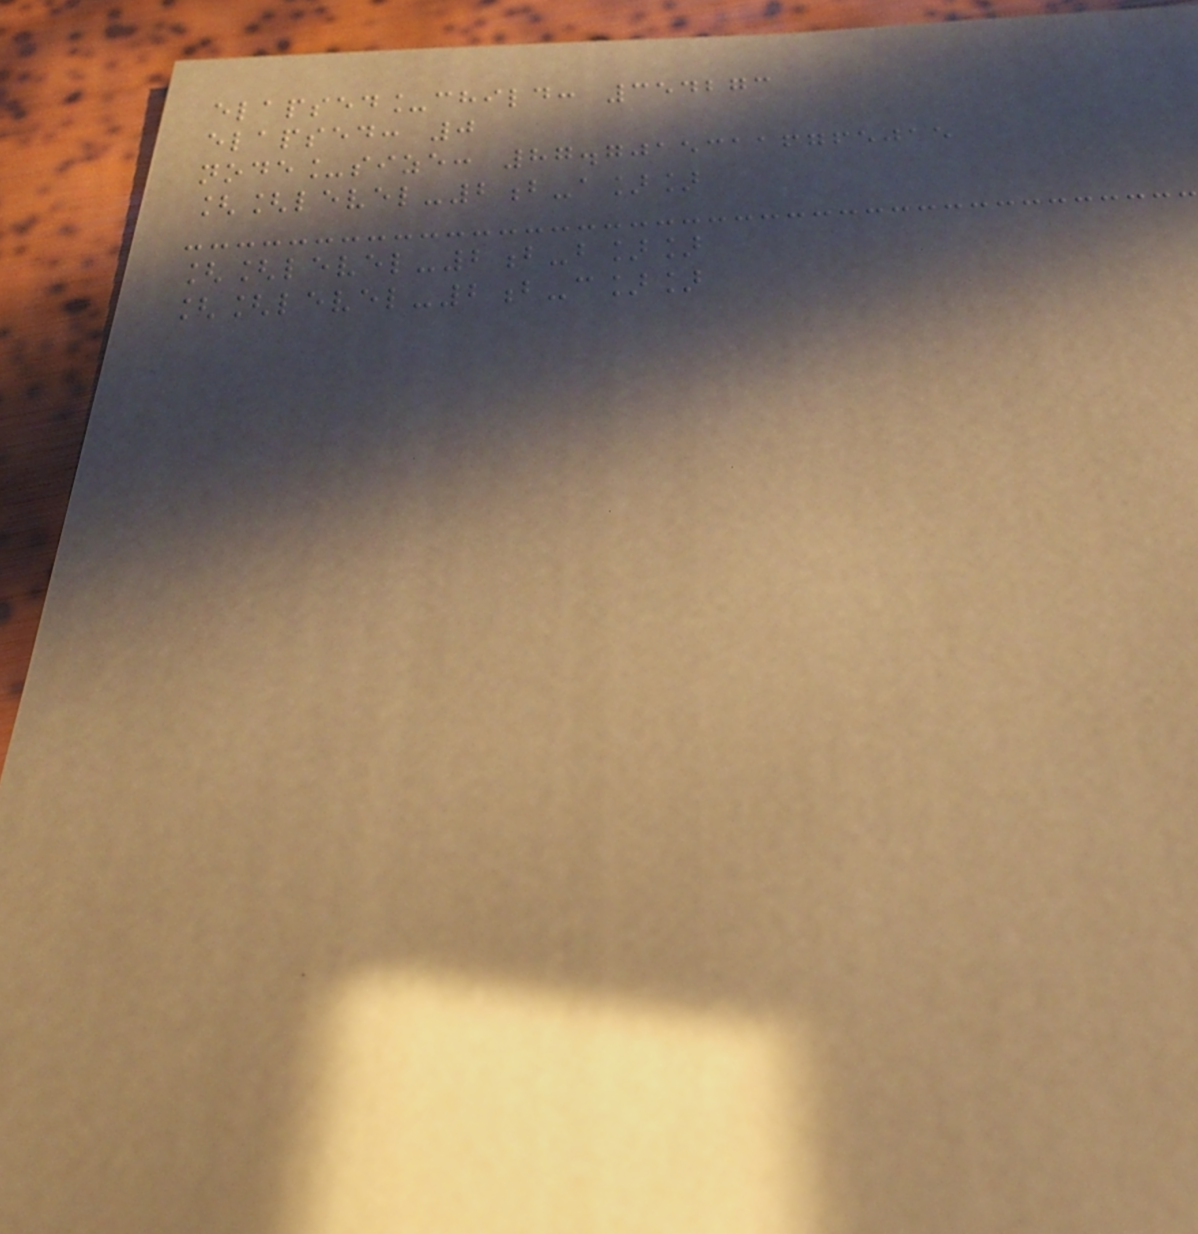elapsed_child: 354273
elapsed: 0
node_size: 87.70153116765015
[[level-2b-a]]
[[level-2b-b]]
[[level-2b-c]]
